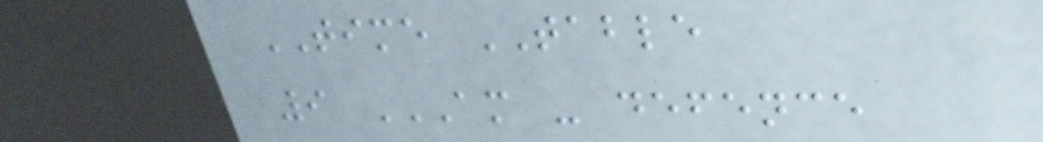TIME TABLE
9 AM - DEFENCE
